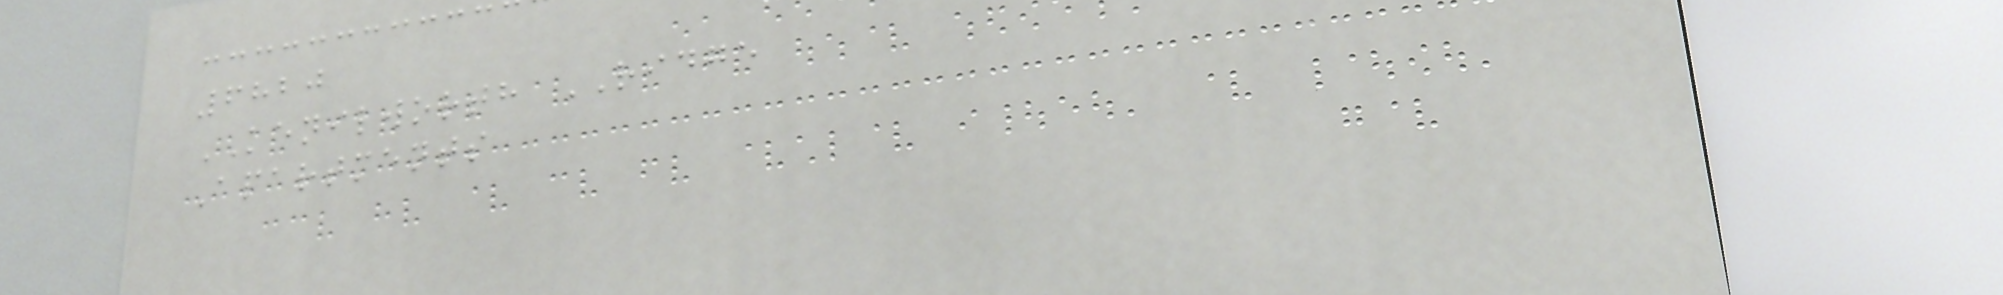6820
KENILWORTH RIDGE
Apartments
